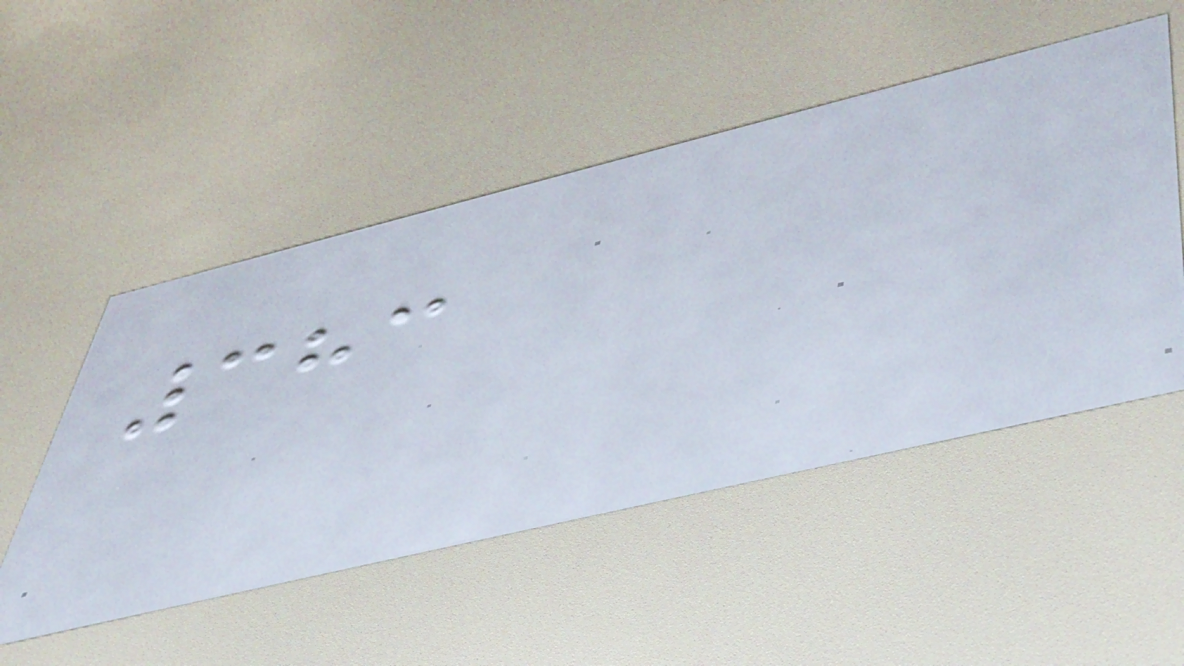383
